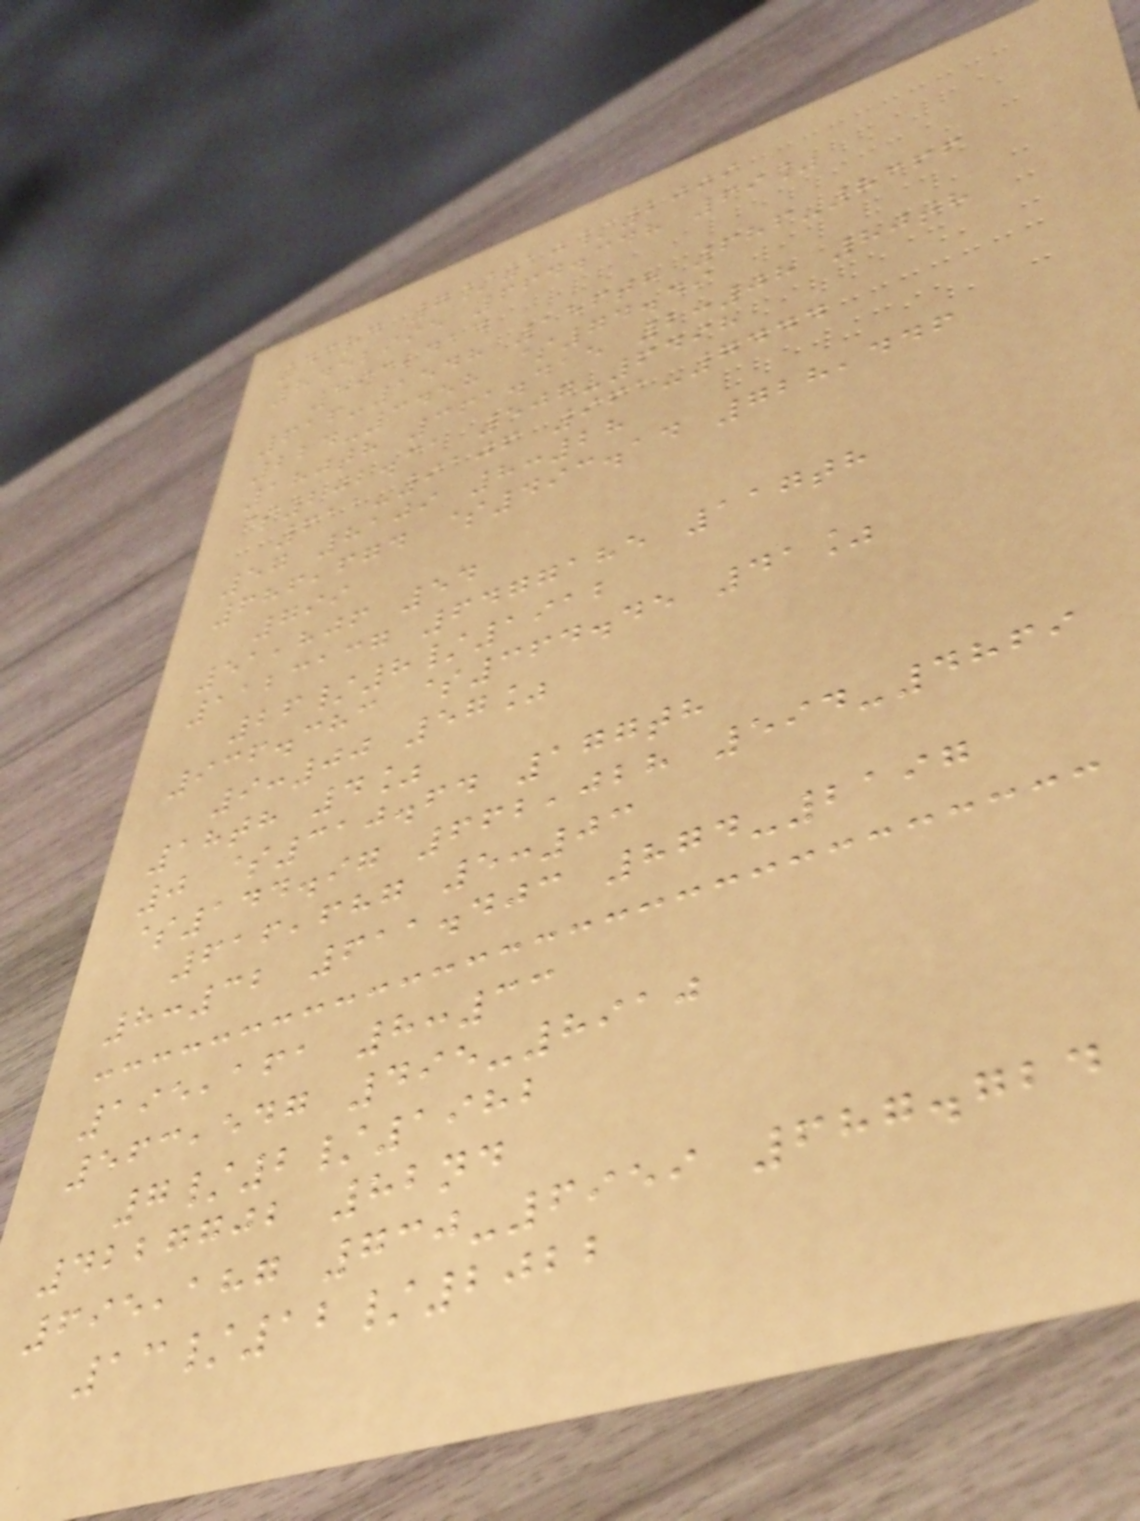43rd 7/10/2009
8452995 664.348 69%
593,414
616-1548 156th 686-8366
224-3458 $74.49
180th 361.415 2:08 80th
$202.31 507-6498
611-9106 961-7444
57 8109 8:28
686,674 $493.14 728,446
799
51,806 54
1123137 6477185 117th
26/8/1912
936.383 $364.45 41%
9:00 57%
18th 4%
0 $310.64 177th
$144.97 662,028 594-4869
616,687 5:03
8:32 611.403 874-2197
195,161 8:33
563,547 495-8910
7/2/1982
4227702 82nd
695,187 730-6959 687.724
13/12/2022
